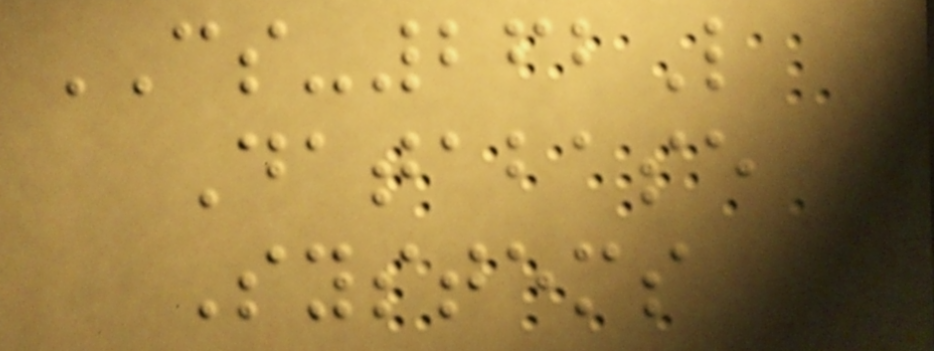CS-262L
Database
Systems
